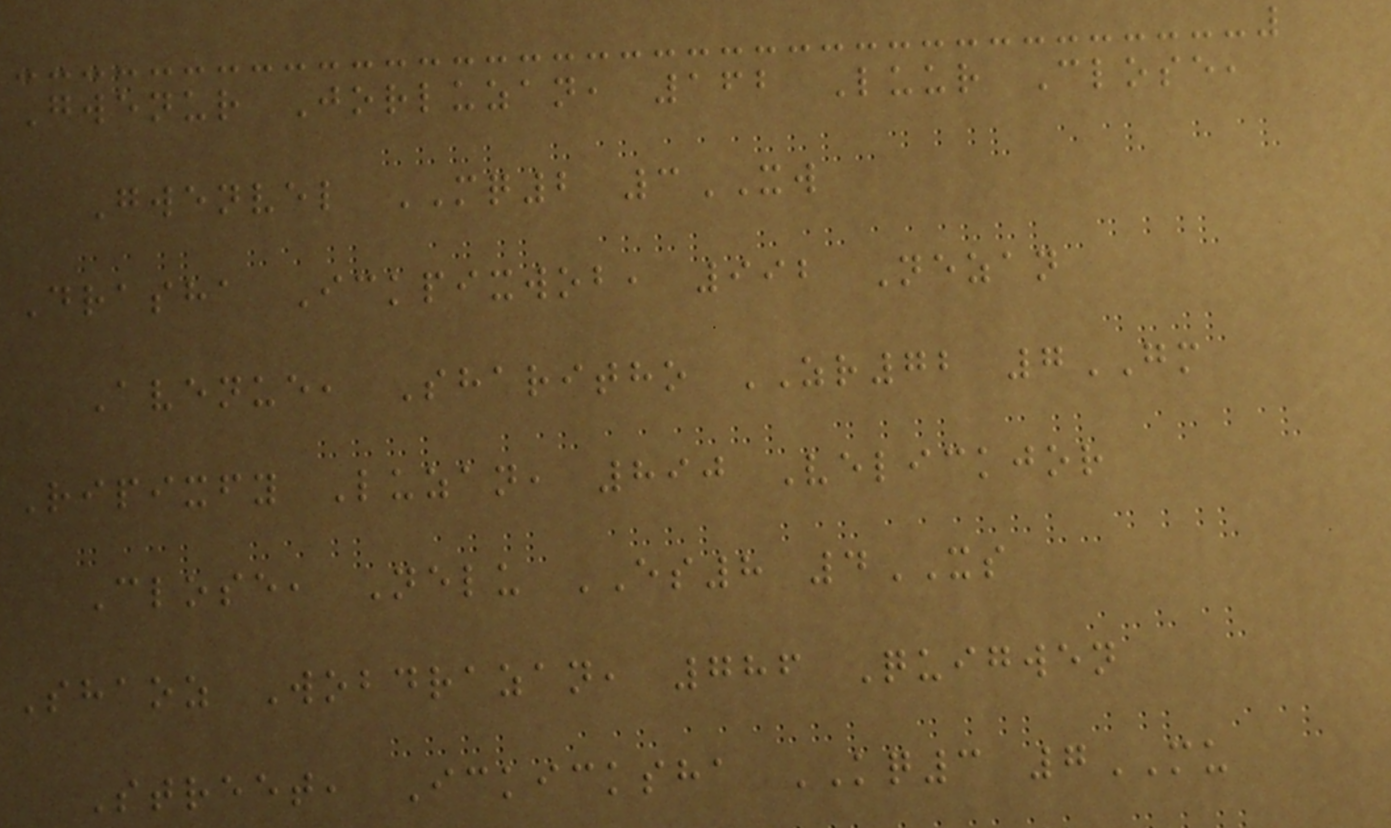Gwenur Jorluzan, 162 Luur Close,
Gwenvel MQ2 3XW
Drasha Ickpixwob, 992 Nezan
Avenue, Sharitho ZR72 7GM
Ripixfy Luzan, 890 Velickjor
Close, Nelu ES8 4XS
Shaoz Wobdrazan, 786 Quigwen
Street, Ickicksha KQ3 7MU
